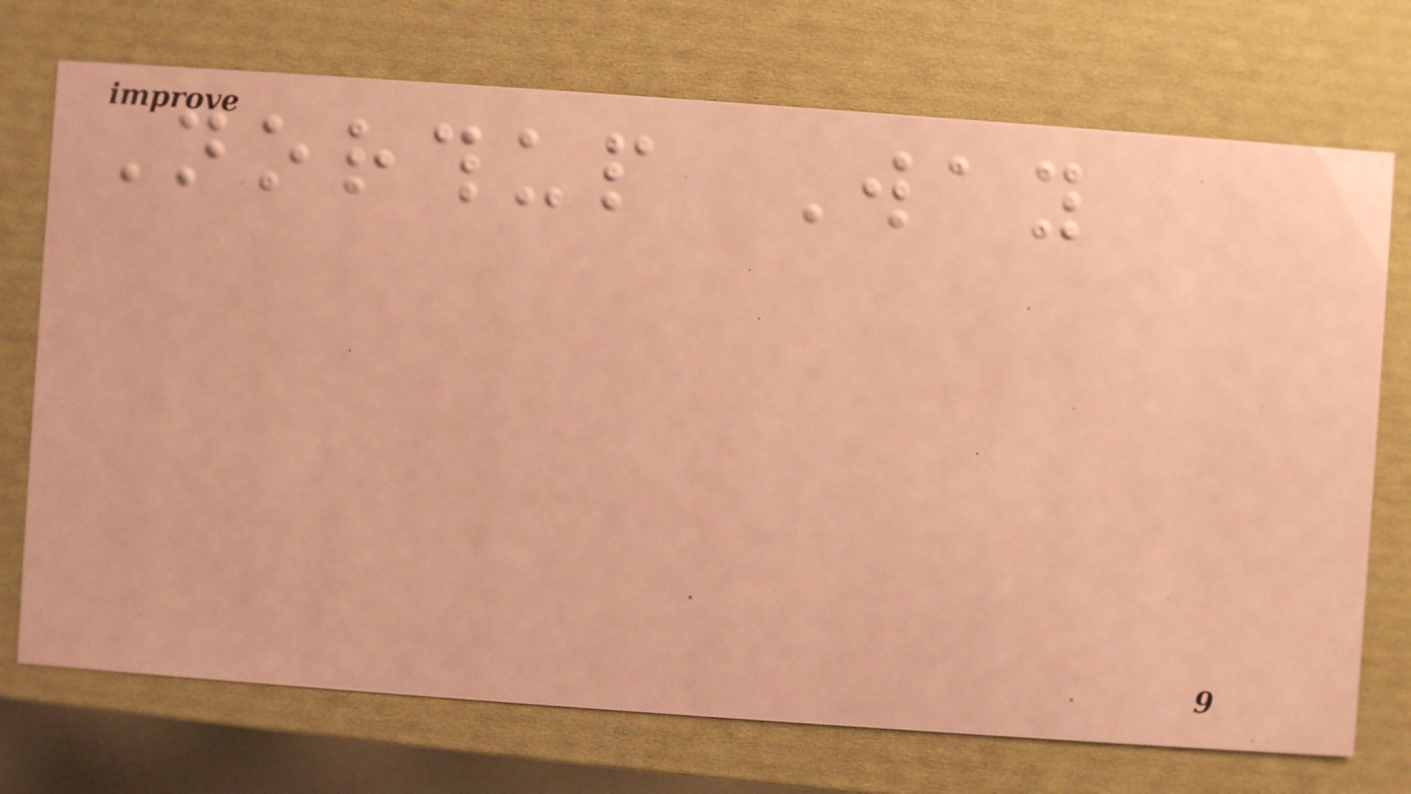Northup Way
